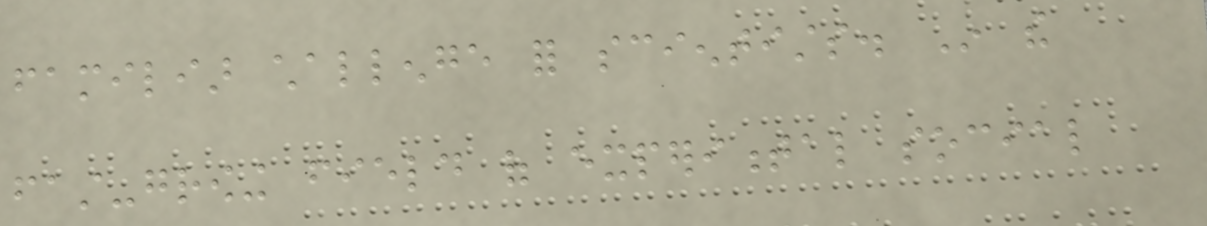familiar challenge for scientists. In the
fast-growing field of experimental social
